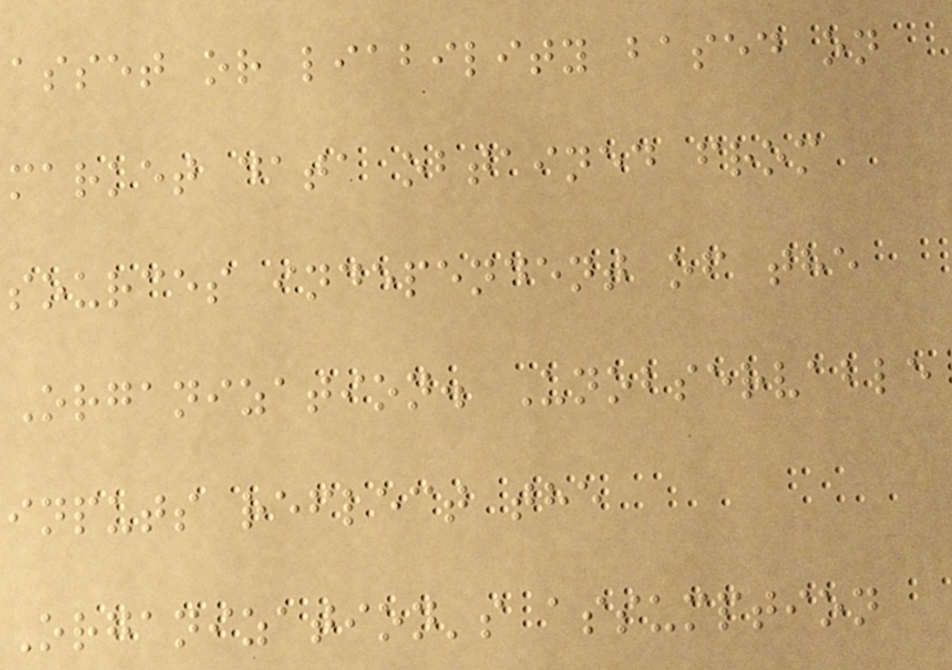asset or liability based on
market data obtained from
sources independent of the
Organization. Unobservable
inputs reflect the
Organization's assumption
